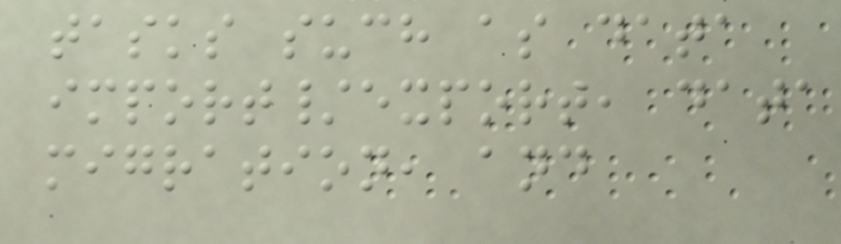tasks such as data
import/export, data
migration, and
